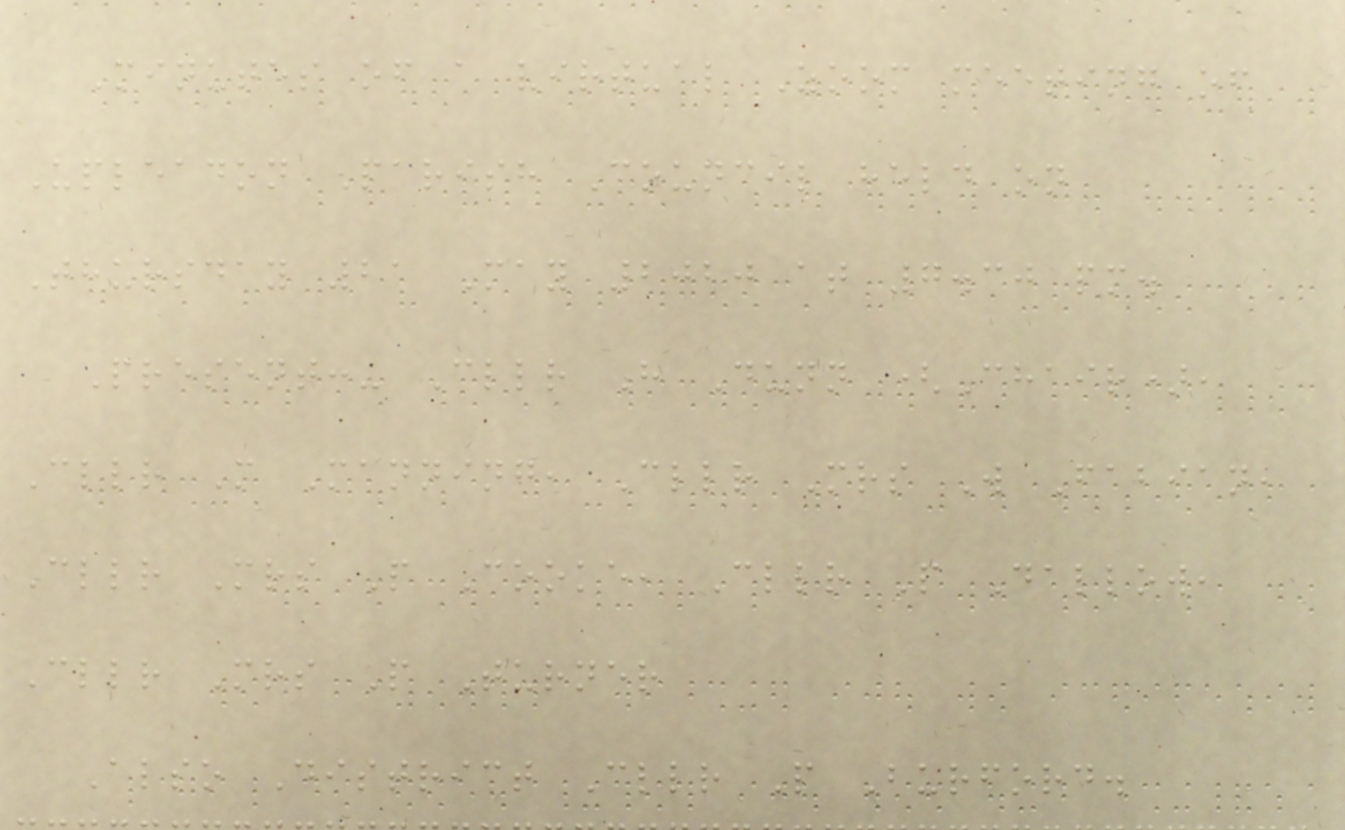Minutes of a virtual Zoom meeting of
Upleadon Parish Council held on
Thursday 21 May 2020 at 7.30 pm.
Present:- Cllr H Dunn (Chair),
Cllr M Manning, Cllr Mrs W Fabian,
Cllr Mrs P Cooke, Cllr P Dallow,
Cllr Mrs P Turner
Also District Cllr P Burford.
